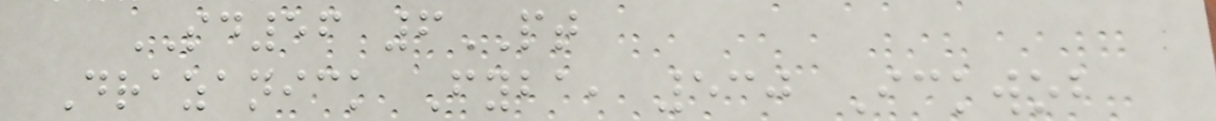SD56 6PT
Drazanick Fyba, 530 Ickwob
